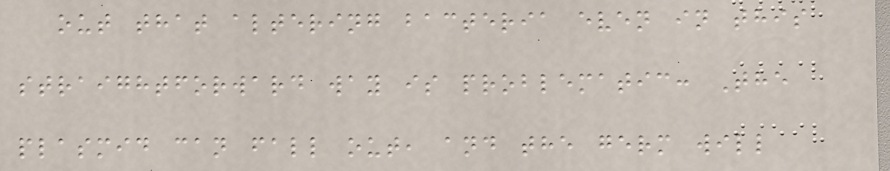out that altering bacteria even in this
straightforward way is problematic: The
plasmid can fall out, and the germ will
